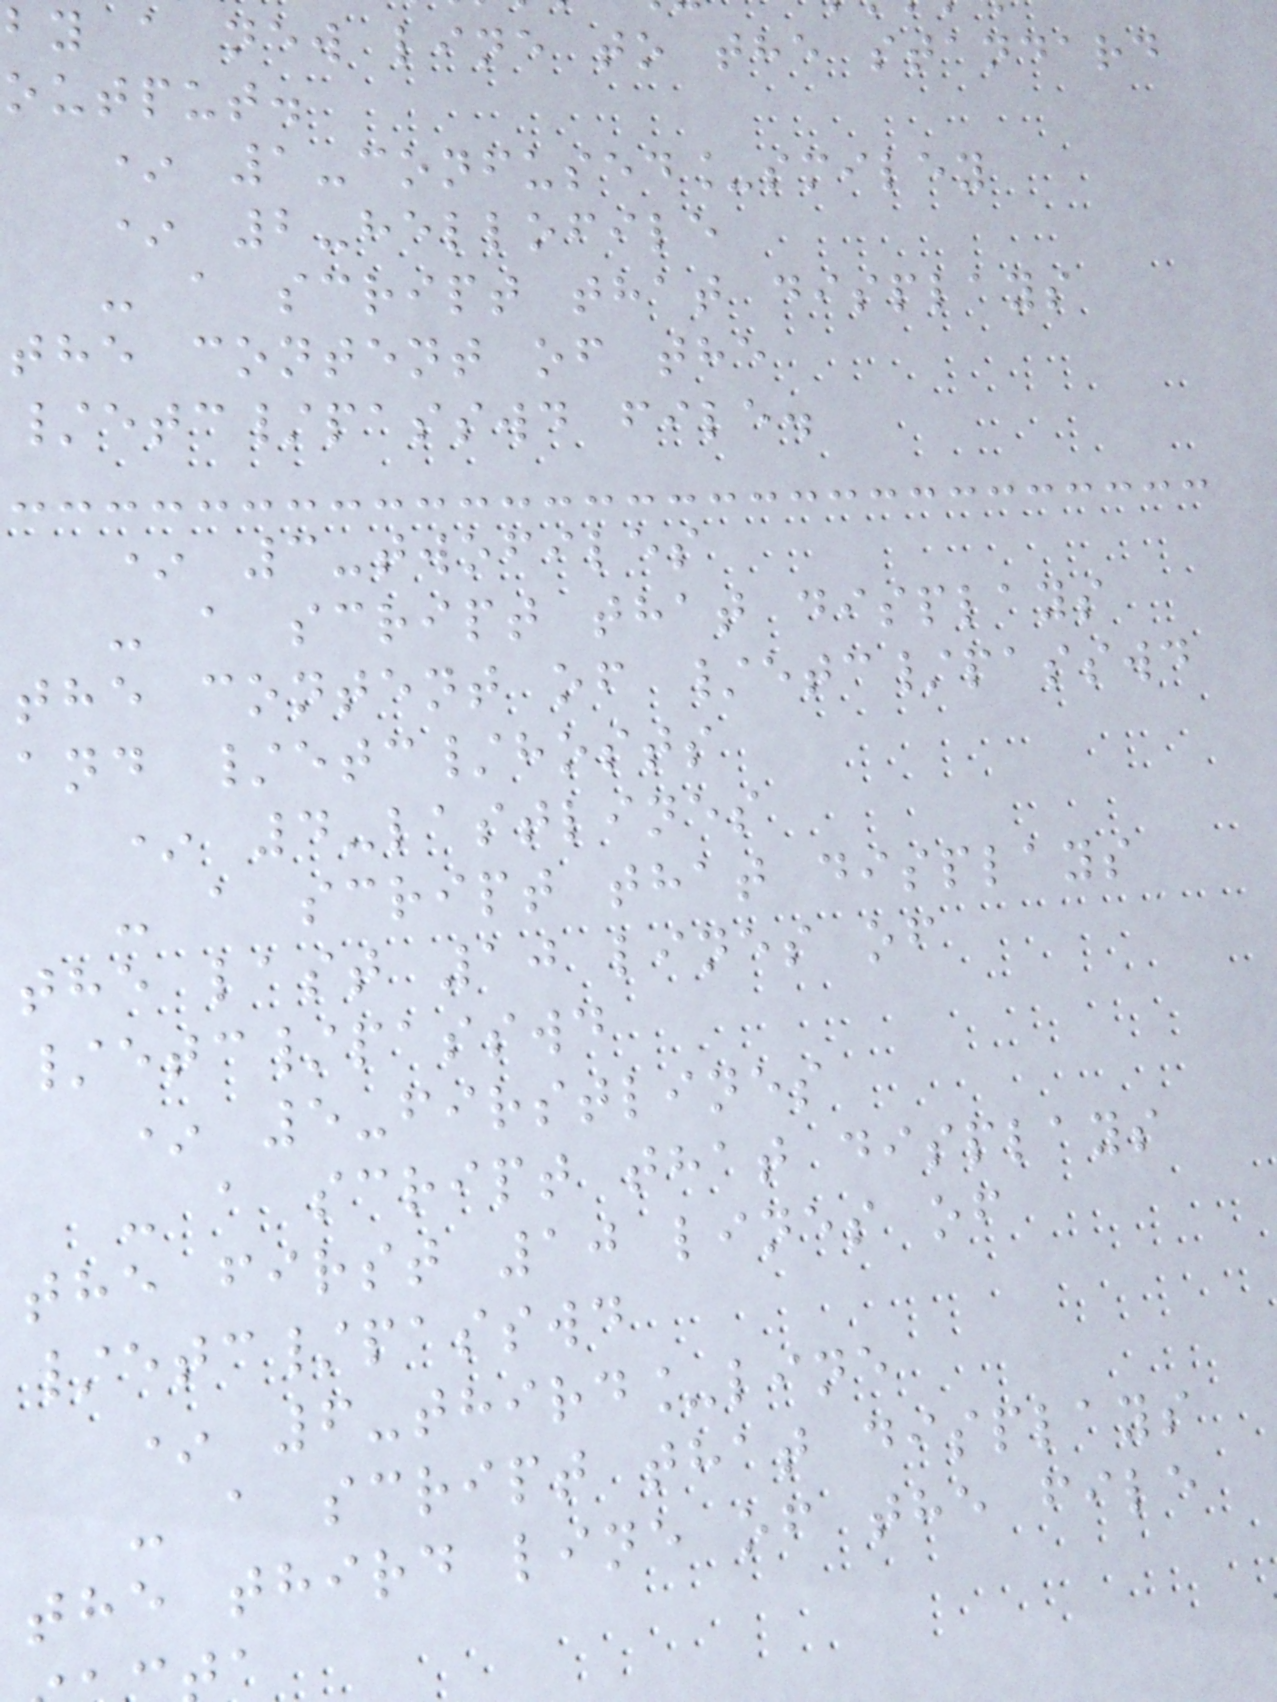by a new line to the standard
output.
* 1-confused_smiley
* 2-hellofile
- a script that displays
the content of the
/etc/passwd file.
* 3-twofiles
- a script that displays
the content of /etc/passwd
and /etc/hosts
* 4-lastlines
- a script that displays
the last 10 lines of
/etc/passwd
* 5-firstlines
- a script that displays
the first 10 lines of
/etc/passwd
* 6-third_line
- a script that displays
the third line of the file
